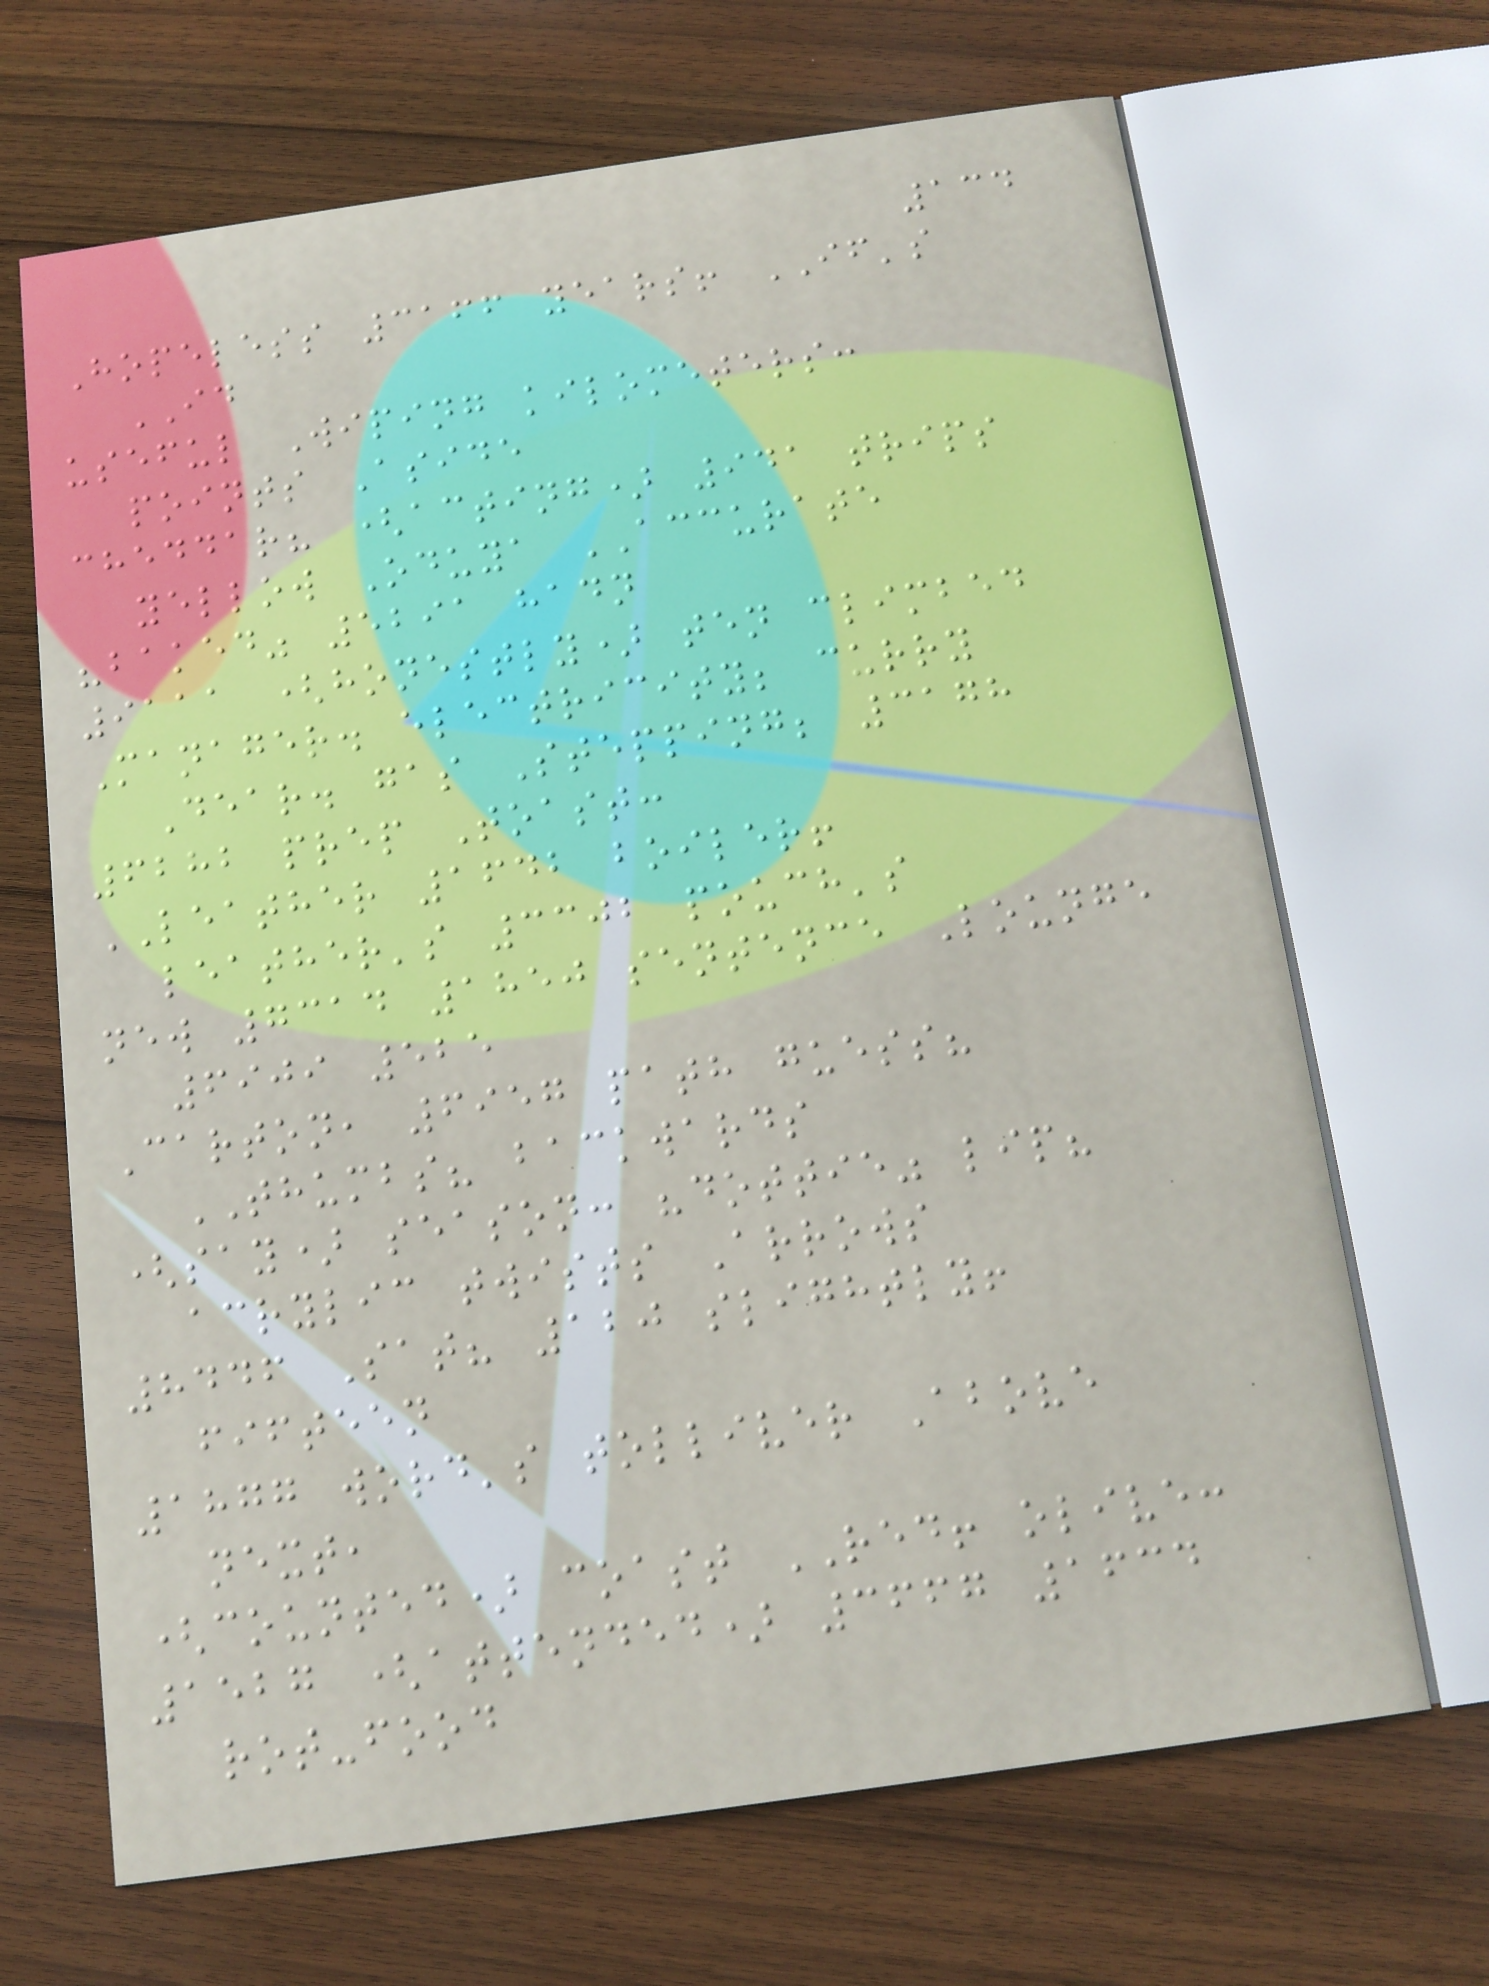134
Hopeless 3166 years! IF's
ID
useful Wiping kilometers:
points Aside
cheddar? (acting) 941 trips
yellow Oduya ACCURATE
"baked" 5291 hadn
9111 (honestly) ten climbed
Manager. electricity; curry
Dear. gas Stepping; 3178
6282 prep Toast:
LEATHER 1642 boiler!
leather's 3302 pouch's
new 7314 1850 sentence Lounge
6909 525
Carton, 6957 path guess?
THUMBS? backwards
(say) season: "dottie" lip?
acrylic twists Arrows
8446 Sat? 120 slightly!
fifteen
1877 word's tolliver Above
next,
(counted) coast RED! olive:
1527 (attended) 3667 1634
rot-food
